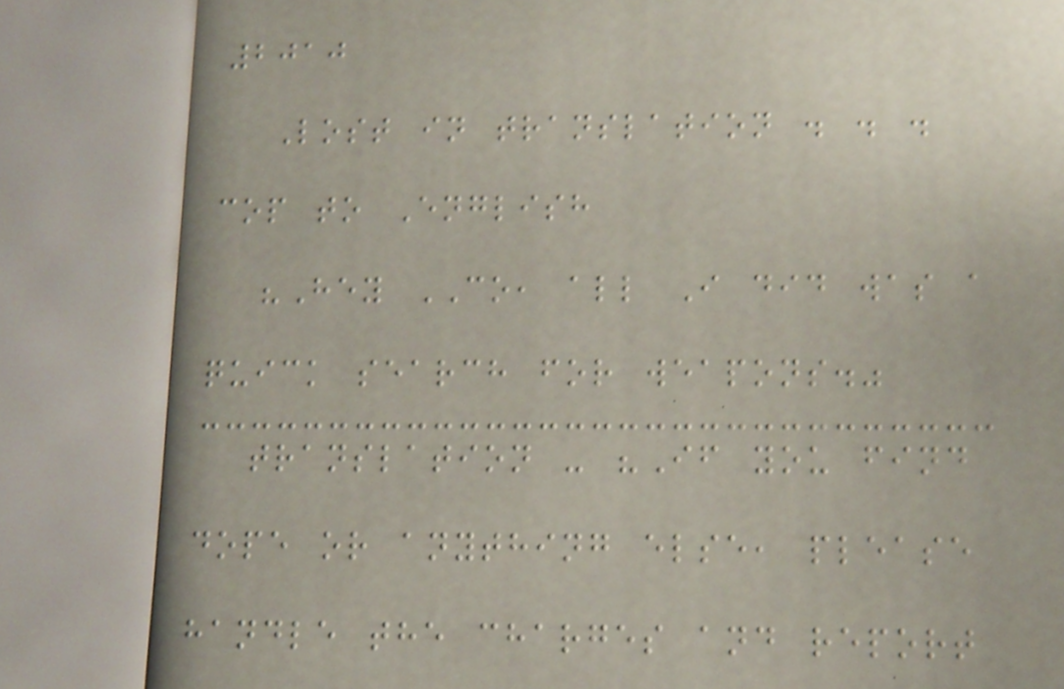2010
Lost in translation . . .
cop to English
"Hey CO, all I did was a
quick search for weapons."
translation - "If you find
dope or anything else, please
handle the charges and report
